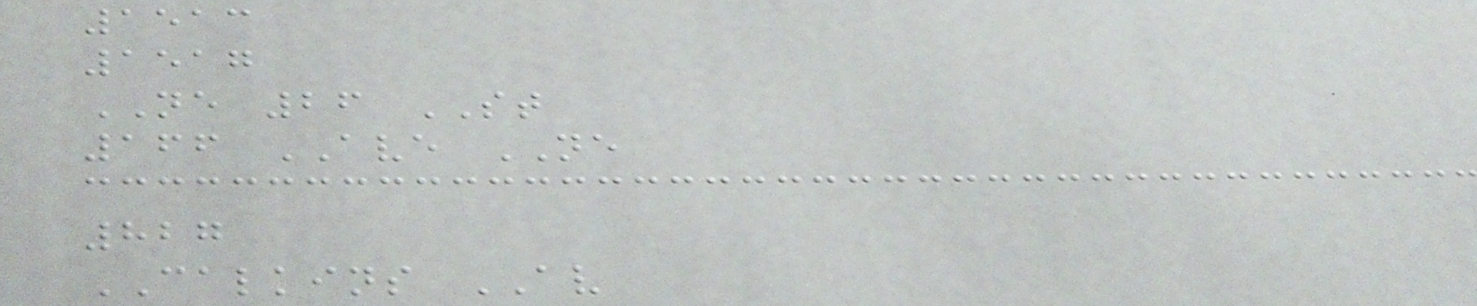1513
1517
NE 26 ST
166 AVE NE
827
CALKINS AV
